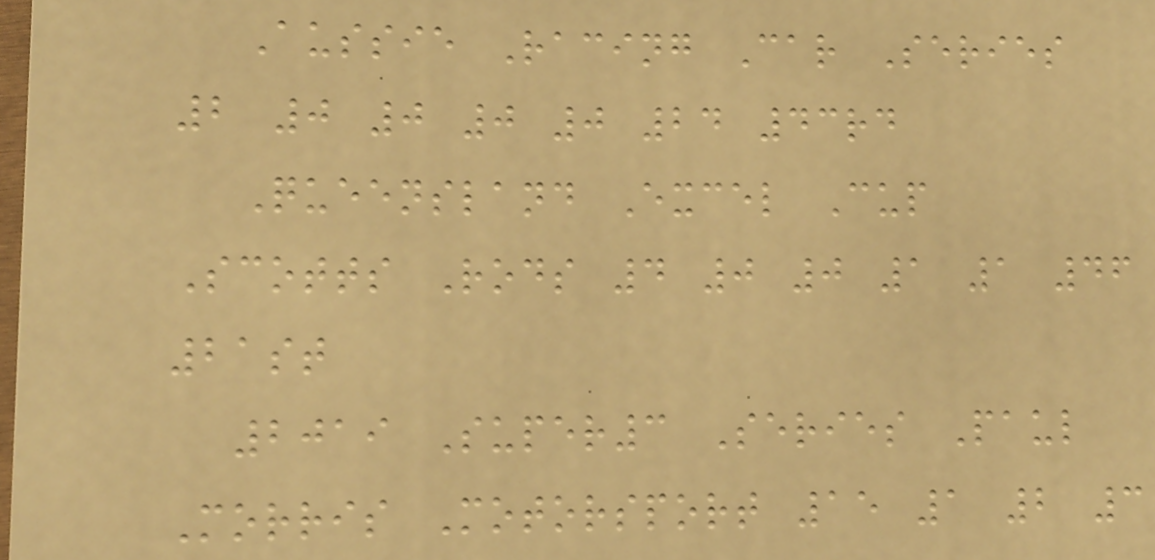Aussie Racing Car Series
2 0 0 0 0 24 43rd
Queensland Excel Cup
Scotts Rods 4 0 0 1 1 46
21st
2019 Super3 Series Paul
Morris Motorsport 15 1 2 3
